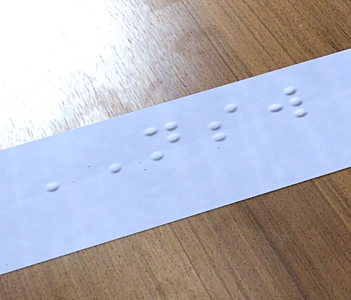NSW
